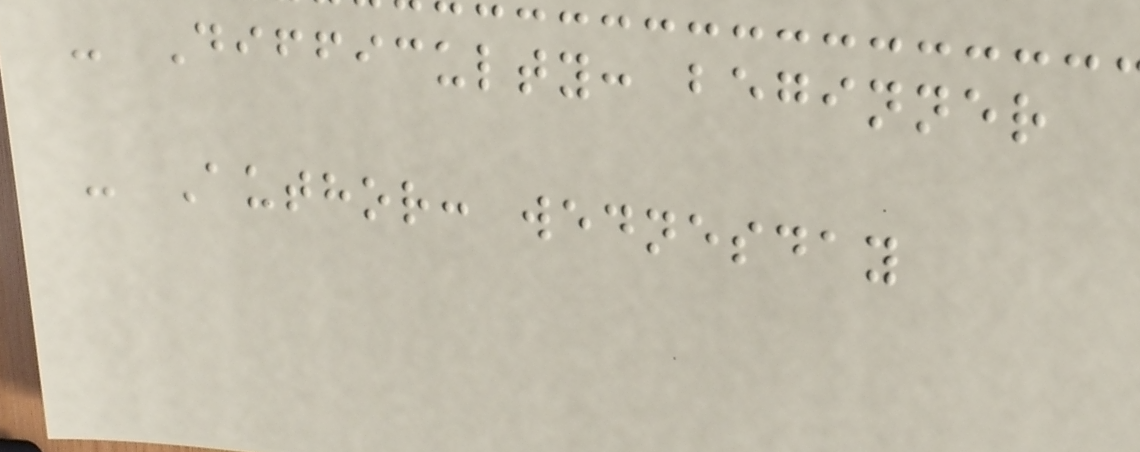- Difficulty: beginner
- Author: wednesday
